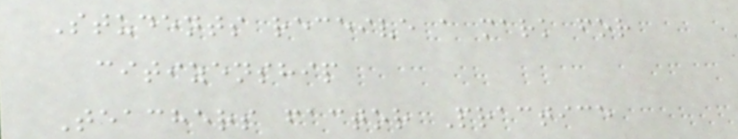Students receive a mark for
citizenship
Teachers factor Practice
